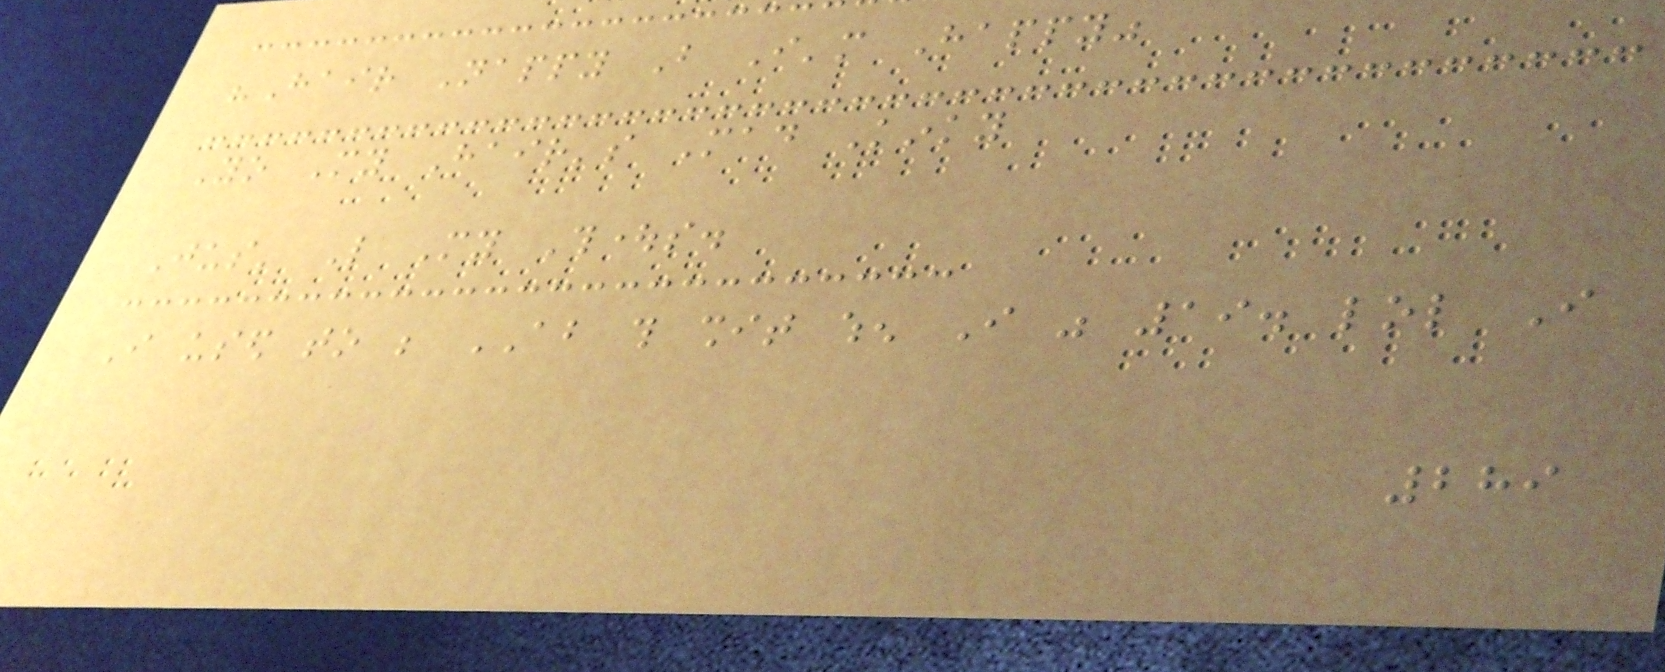"Hair Nappy But I'm Happy"
Yo My Hair's Mad Kinky
Jus' Like My Thoughts.
I used to be ABOUT this shit when I was 19. lol I
289
